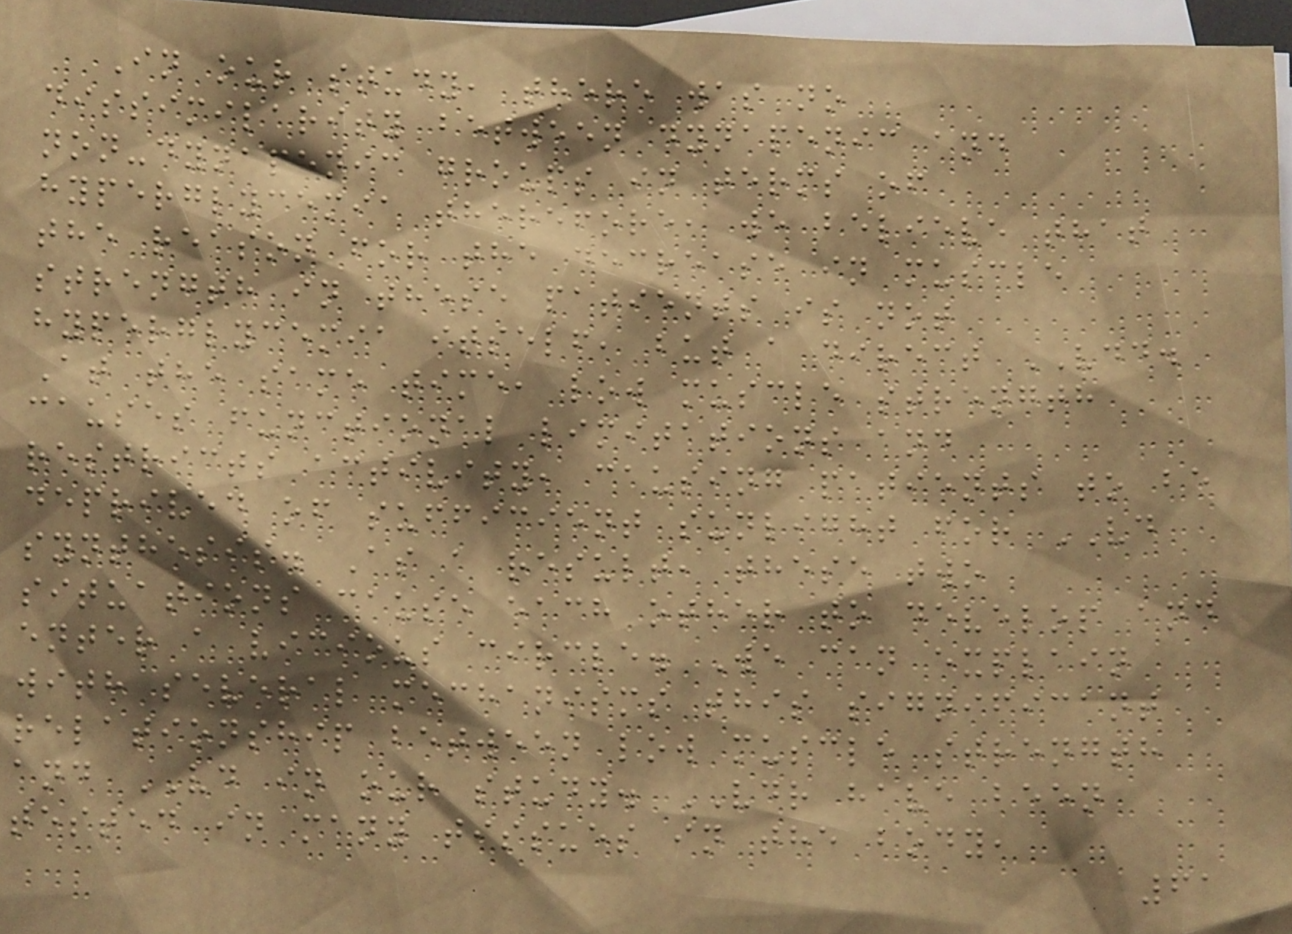In our study, there was no
dissimilarity between dynapenic and
non-dynapenic groups in terms of
hyperglycemia therefore, we believe that
the reason for the decrease in muscle
strength in these patients is not
hyperglycemia itself, but a direct VDD.
At the same time, low muscle strength
causes functional limitations and
restricts activity, causing patients to be
deprived of sufficient sunlight for VD
synthesis. As a result, these two
situations cause each other to develop and
enter a vicious circle. We can explain
with several mechanisms this significant
relationship between low muscle strength
and VD in our study. VDR have been
tested in many tissues in the body,
61
